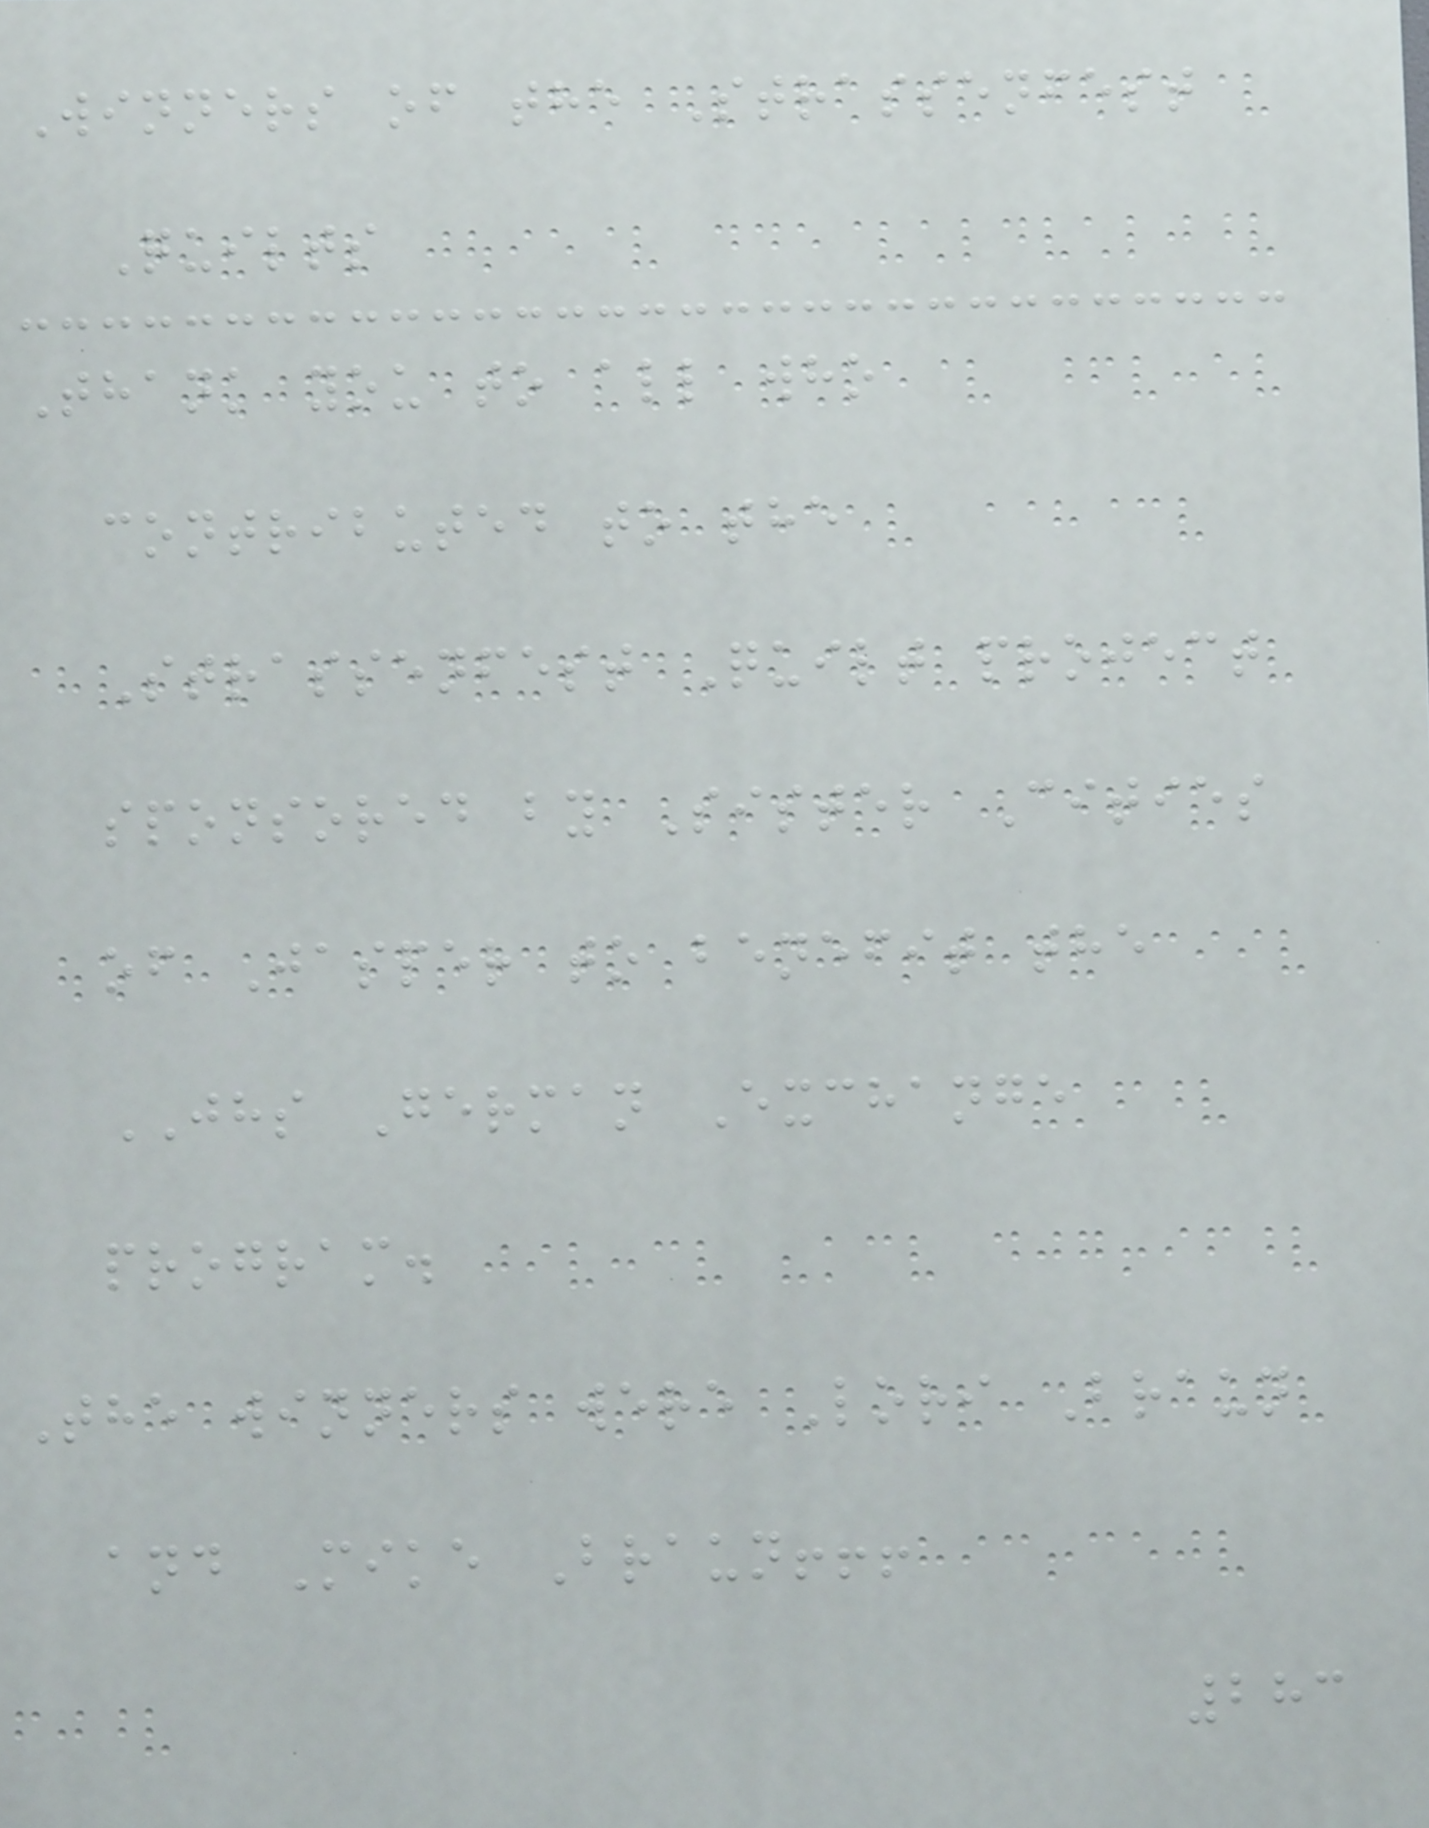Winners of the Strassenfest
Quilts
Thank you to all who
contributed to the
Strassenfest Quilt project
sponsored by Sister Cities
of Jasper to benefit the
JHS German Exchange
program.
The winners were Lori Braun
and Mike Braun!!!
283
